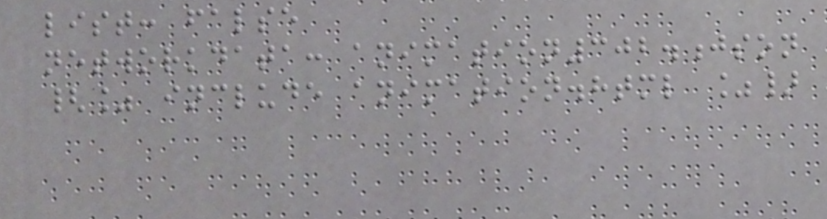list: false
networkdata: animation302.json
{% include animation.html %}
